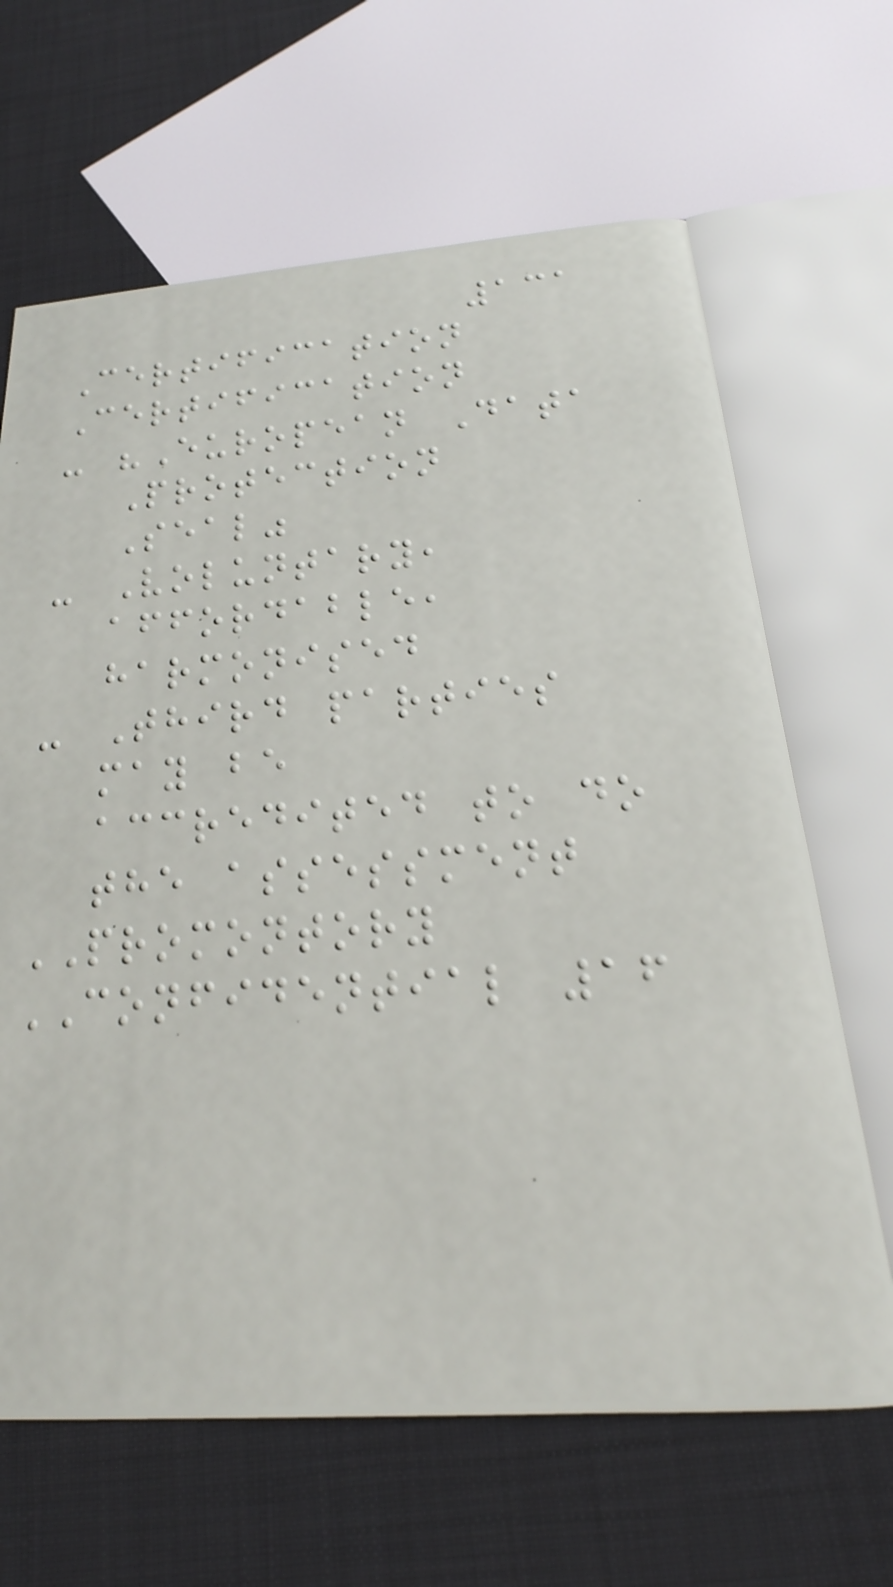131
Certification
Certification
- "European Data
Protection
Seal"
- Voluntary,
affordable,
harmonised
- Third parties
may be
accredited to do
the assessment
PROMONTORY
CONFIDENTIAL 16
